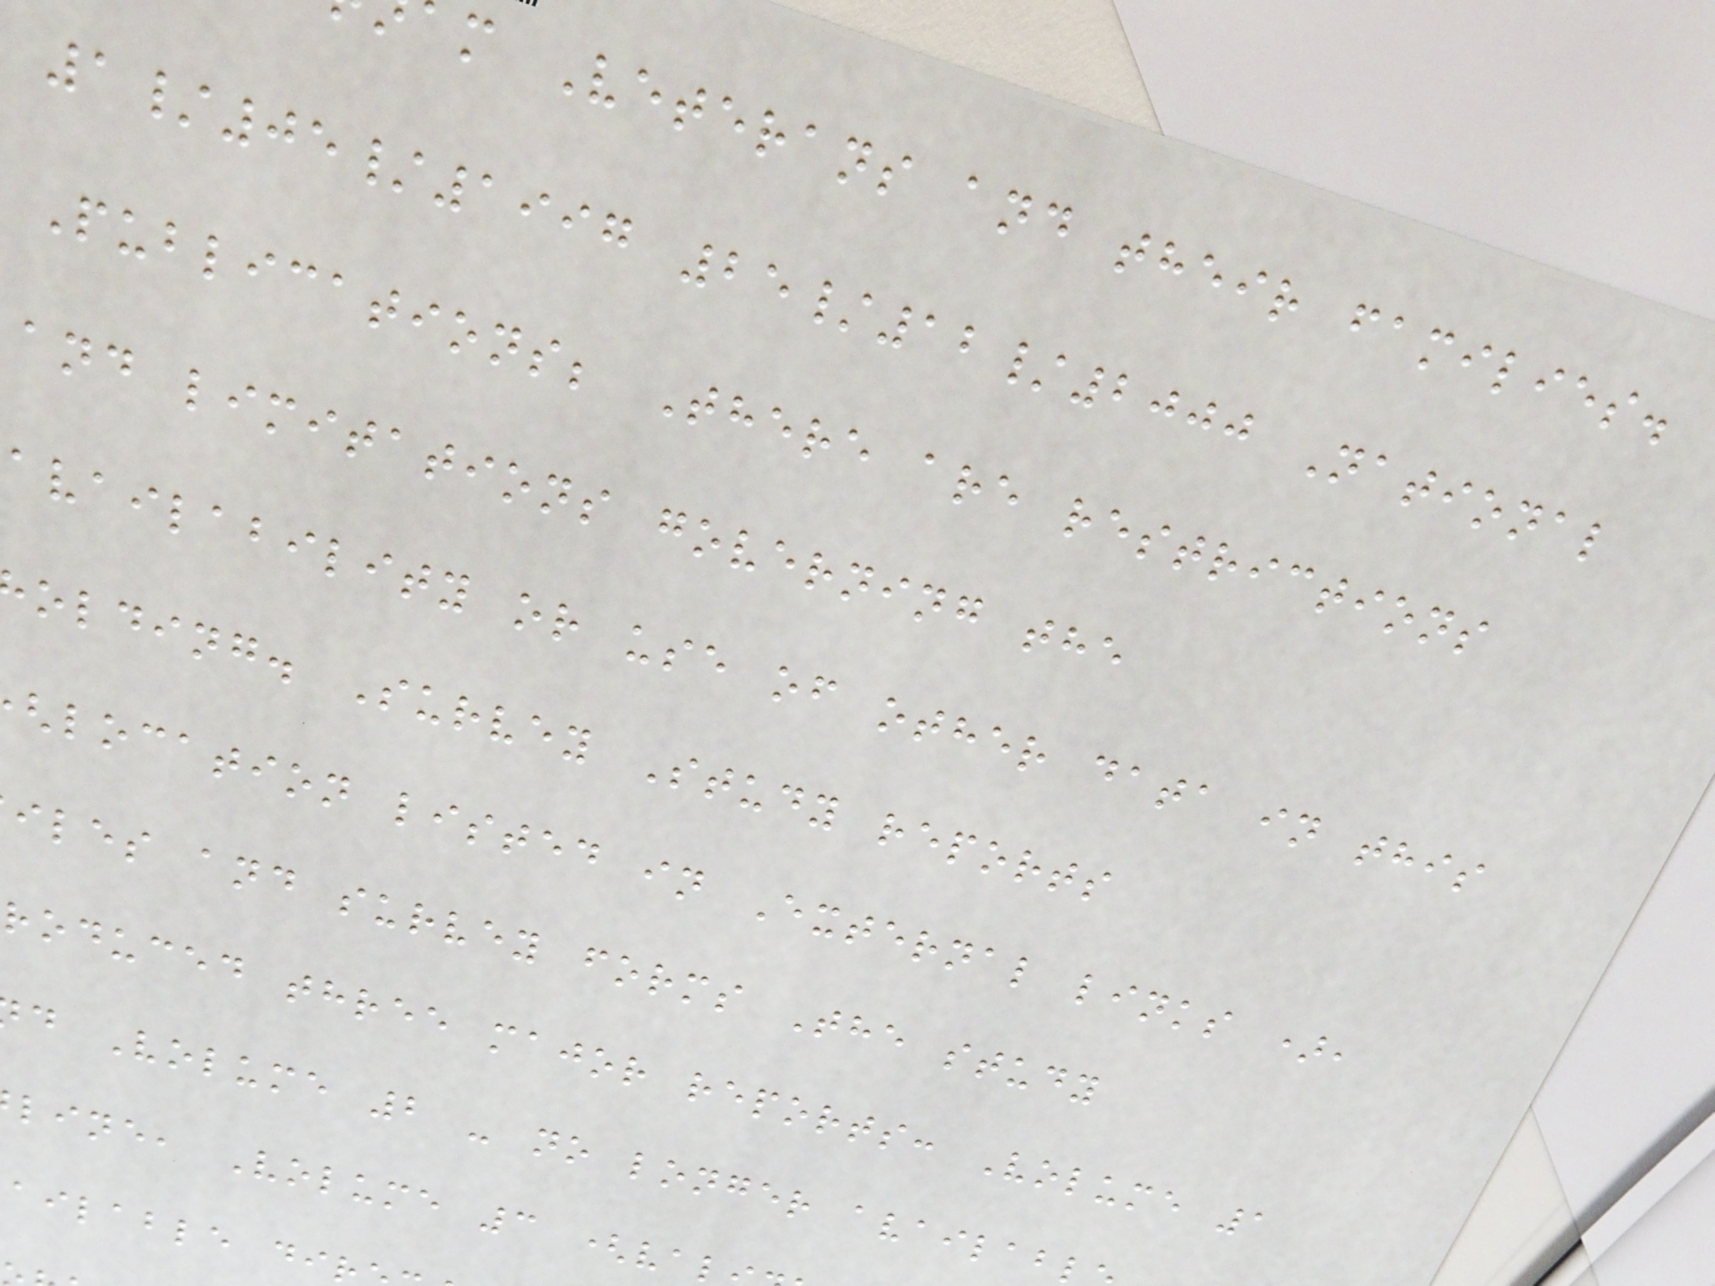m Veterans and their families.
1/05/1997 25/12/2000 National
Publications; There are restrictions
and limitations governing the
availability or use of other data in this
olding. Survey Study reports
location listed in External links ),
iles and survey forms The study
roduced three major reports: Volume 1
d Volume 2 - no longer availab
line, Volume 3 (va
ailable di
